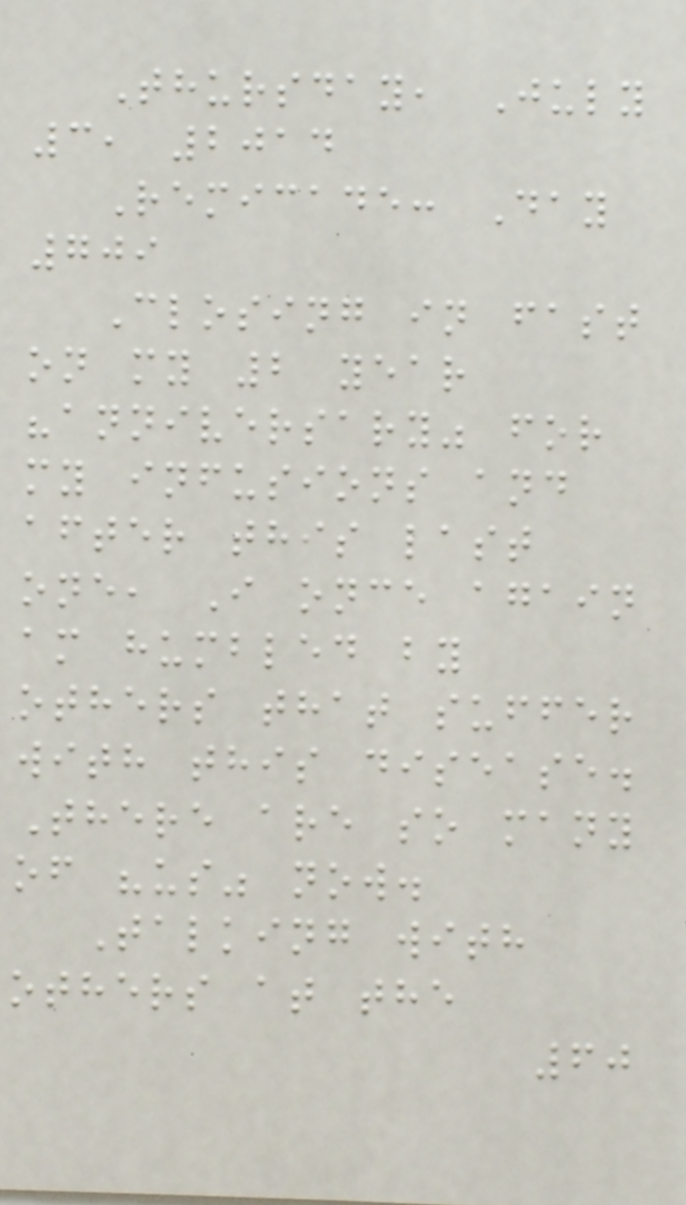Thursday, July
3, 2014
Remicade: Day
709
Closing in fast
on my 2 year
"anniversary" for
my infusions and
after this last
one, I once again
am humbled by
others that suffer
with this disease.
There are so many
of "us" now.
Talking with
others at the
60
